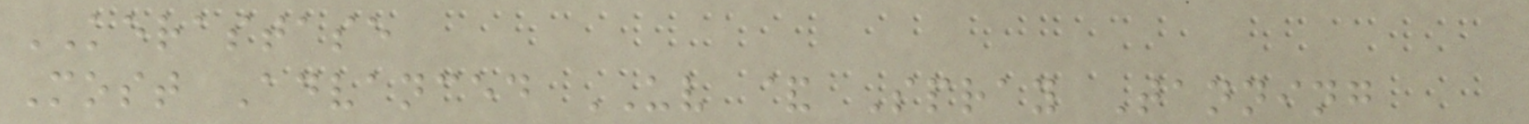KERASTASE
Most Advanced UV & Spray Tanning
